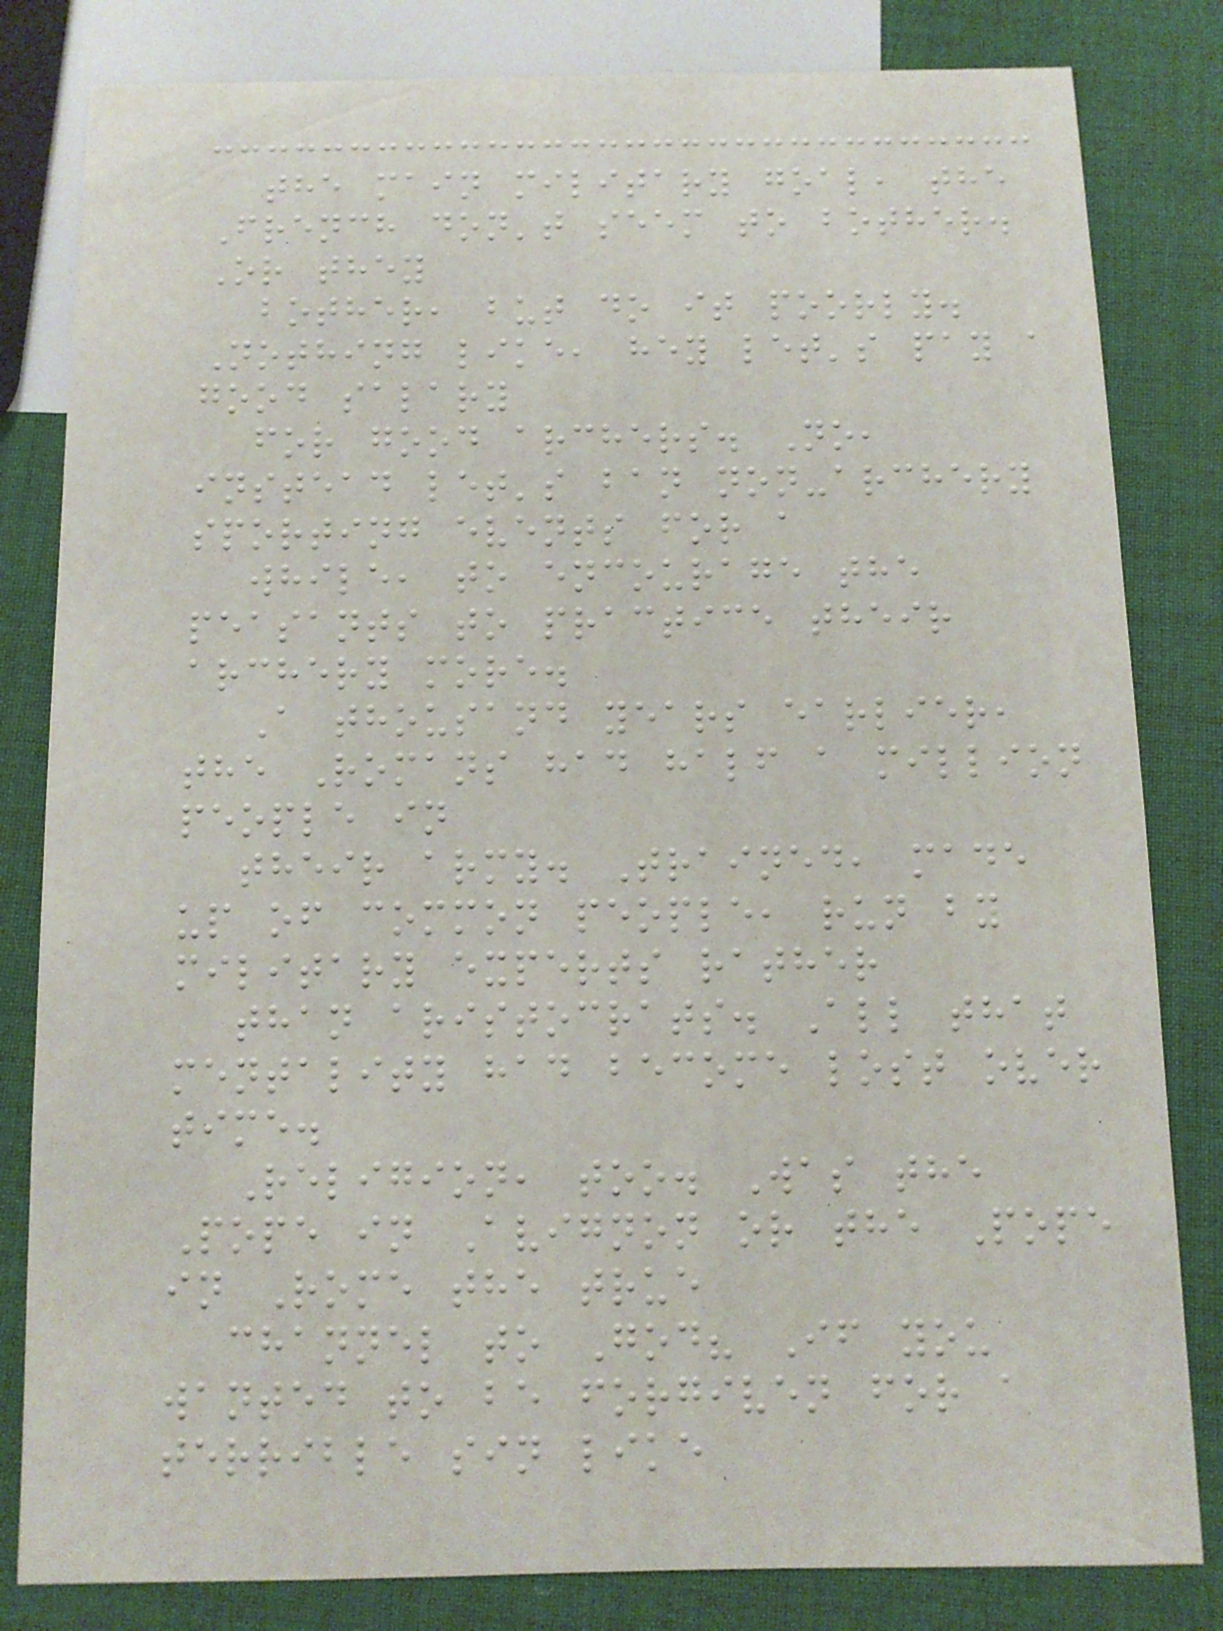the main military goal, the
French don't seem to bother.
Or they
bother, but do it poorly.
Nothing like, hey let's pay a
good salary
for good archers. No,
instead let's ban non-archery
sporting events for a
while, to encourage the
peasants to practice their
archery more.
A thousand years earlier,
the Romans had half a million
people in
their army. Trained, made
up of common people, run by
military experts rather
than aristocrats. All that
mentality had become lost over
time.
Religion, too. Was the
Pope in Avignon or the Pope
in Rome the true
channel to God? If you
wanted to be forgiven for a
terrible sin like
